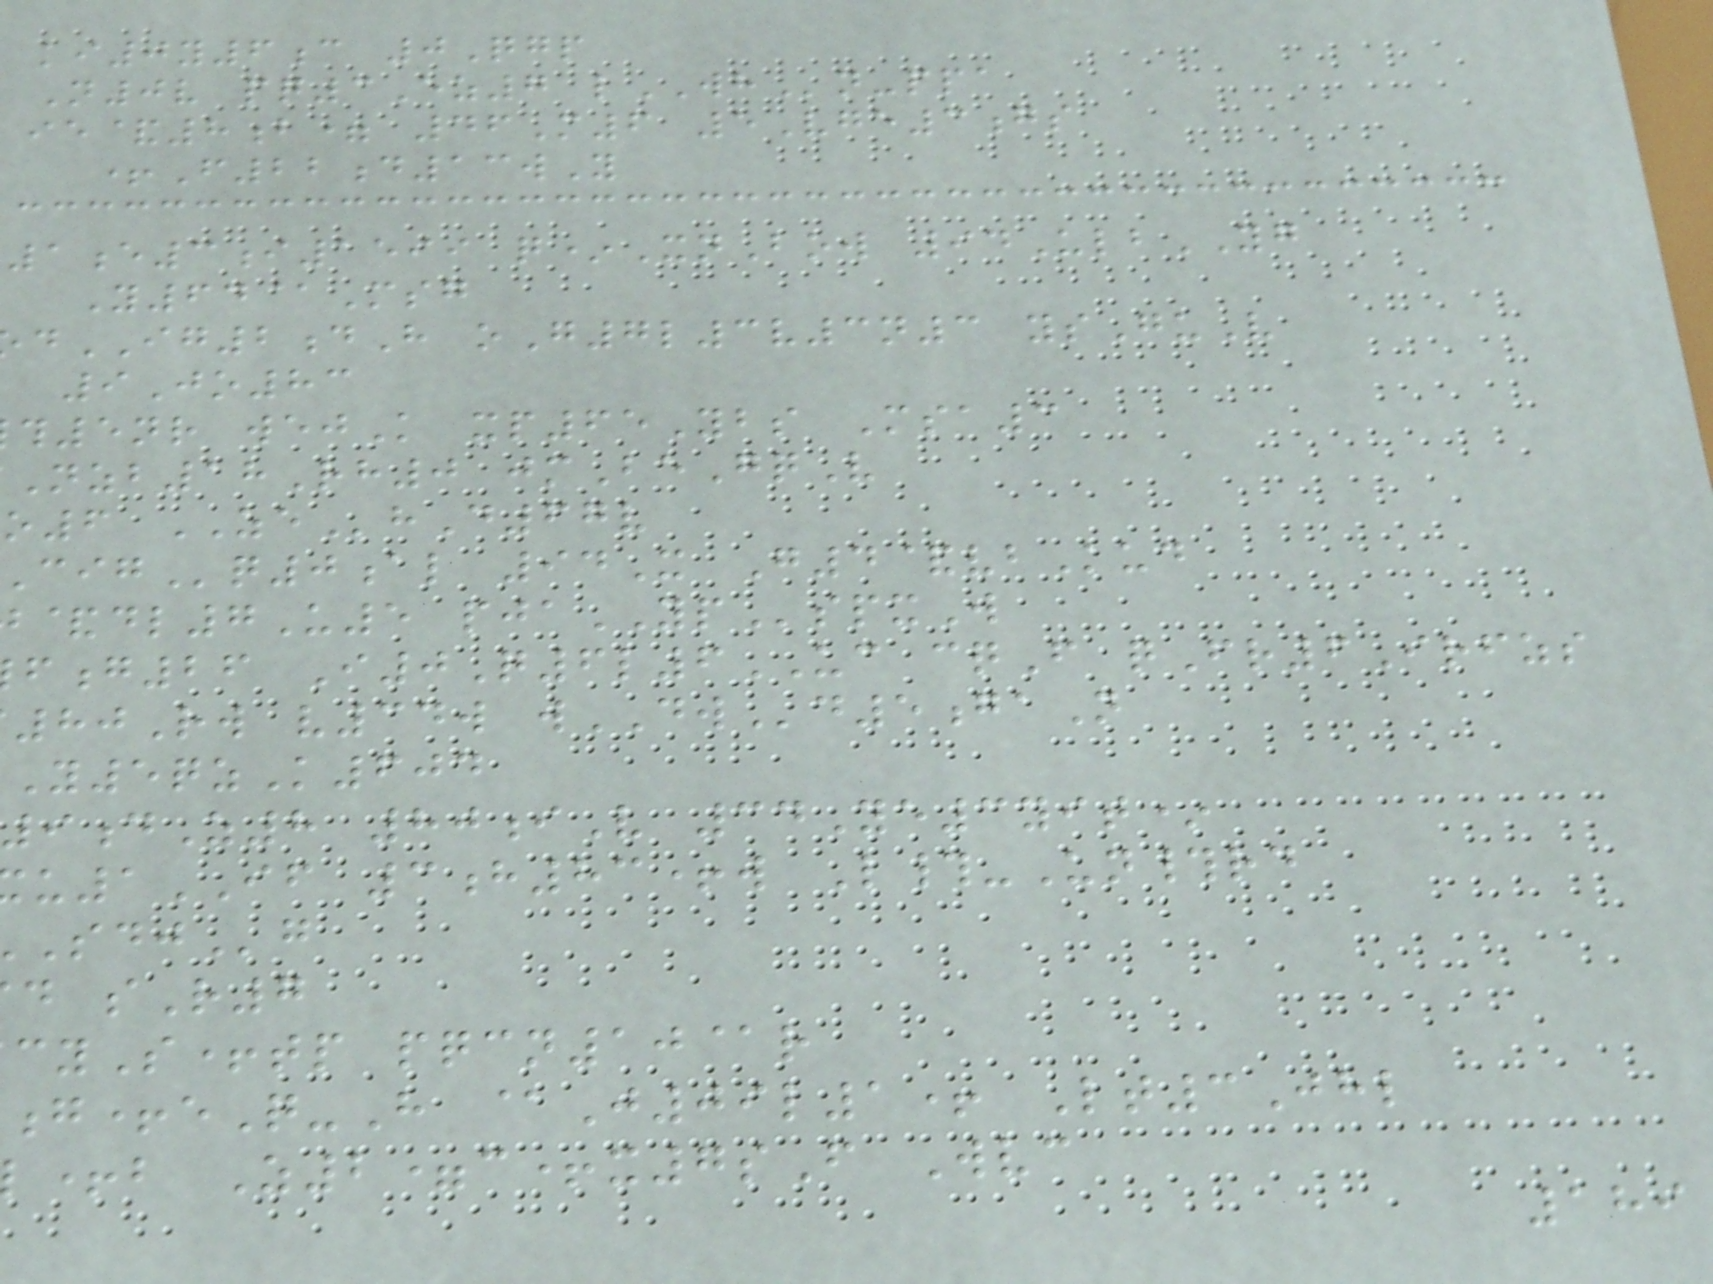ki0y6c 0Qgp
N0v pq3Ez7 lWHn-ppa
ie&8b= 46M6 5Vge3gs
+F22d13wY
1e3i1599 q*XnBow 94UlbYG
Y64@Msg
dIG2dH oG7l3v3n3 ysGuV
9Jo83
5nr wejK xp65Ybs Msa3
Nzb18Rh0 jmBeGqV
o6 ZEhD67v
q0al 94X G4&vbKud
&dl7U5 pjaYPspxW
g26 I0Q6l6UC cqF qFr6Irfzs
80Rw v34w wDWd5gaN
Y5qzK604
9dZ8 80iV 34Ye3yit*
u1IF 3h83+w L#-Un#rd
d sR7
cyS+tp pqcn10@r
g+eQ-H @J09l1+ Lt3Jhl
+b Z2=c+x7sF Wvc
189
